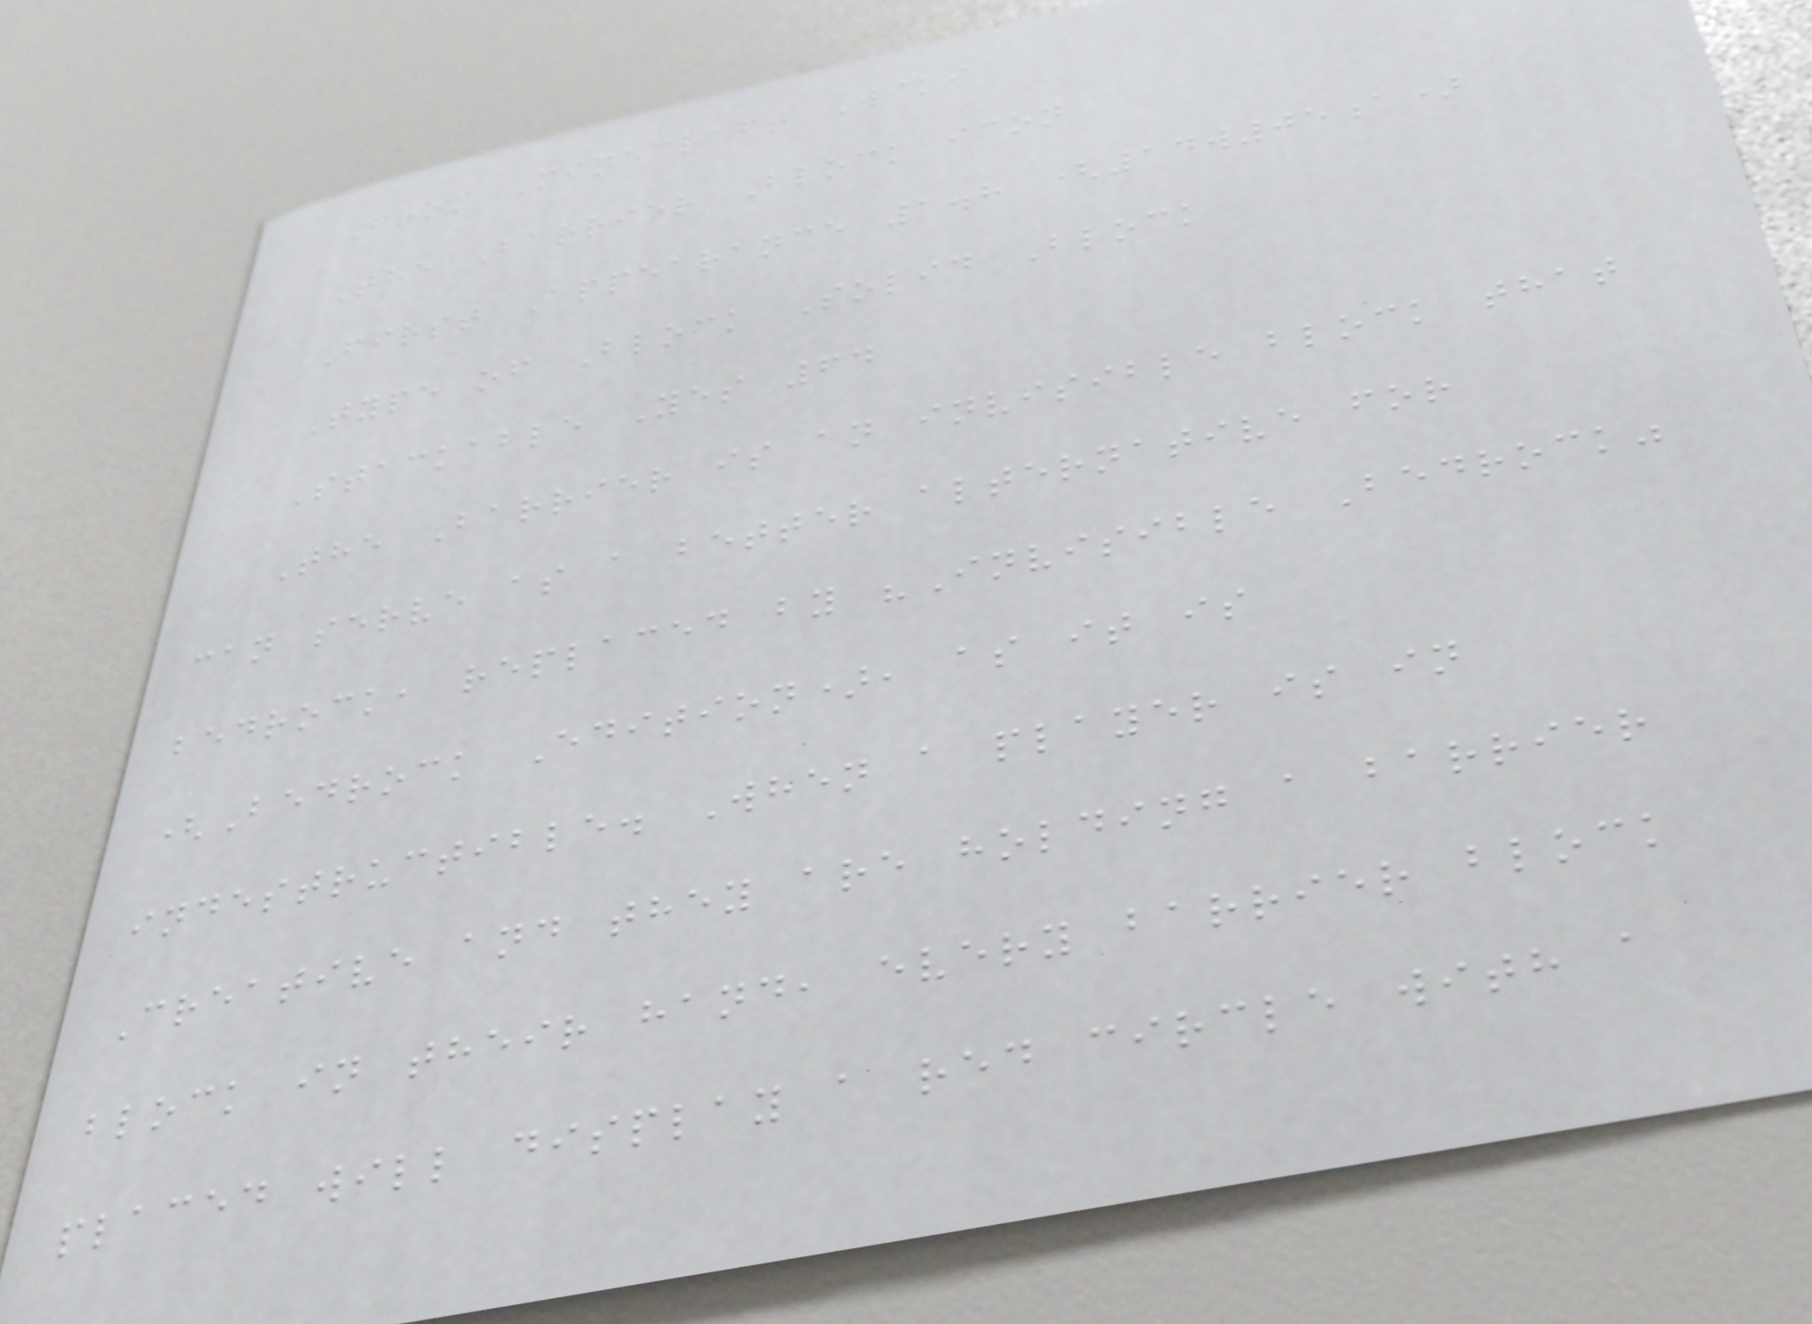From Minecraft Wiki
The Barrier Block icon
First Appearance 1.8 (14w05a)
Type of Block Solid Block
Stackable Yes 64
The Barrier is an invisible block that
can serve as a better alternative for
bedrock, replaced by "Invisible Bedrock"
(Bedrock Edition), as it is
indestructible. When a player is in
Creative and they are holding a barrier
block in their hand, every barrier block
placed will display a red circle with a
